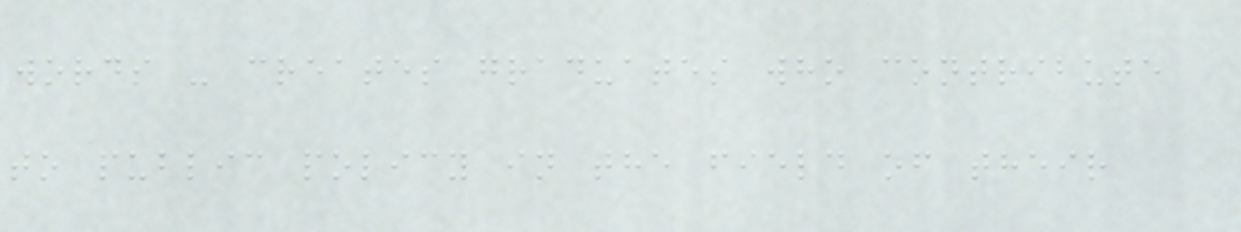words - creates graduates who contribute
to public policy in the field of their
